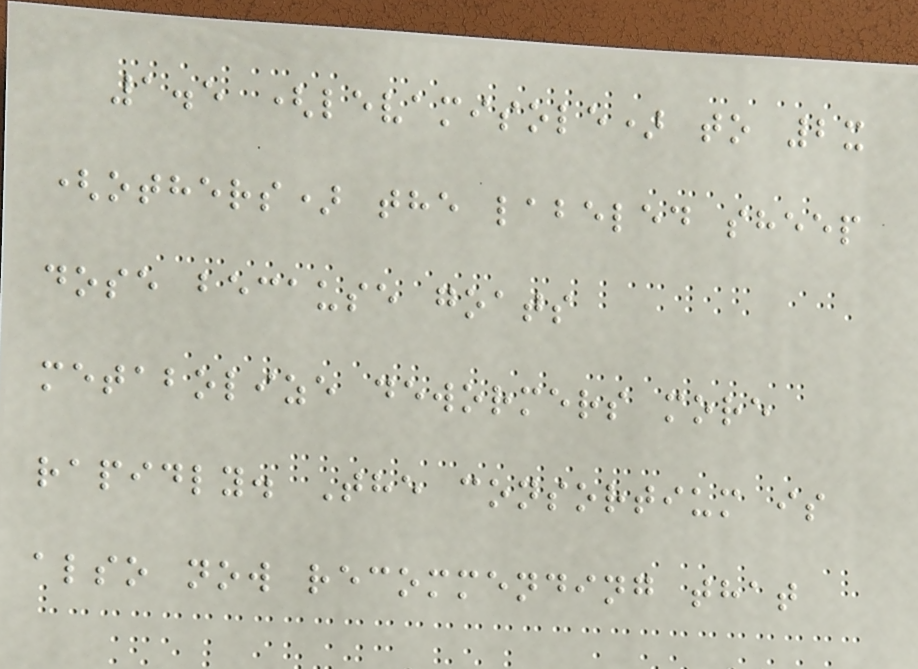1.5 (levamisole) to 2x
(others) the labeled sheep
dose because goats
metabolize dewormers more
rapidly. The consortium is
also now recommending that
